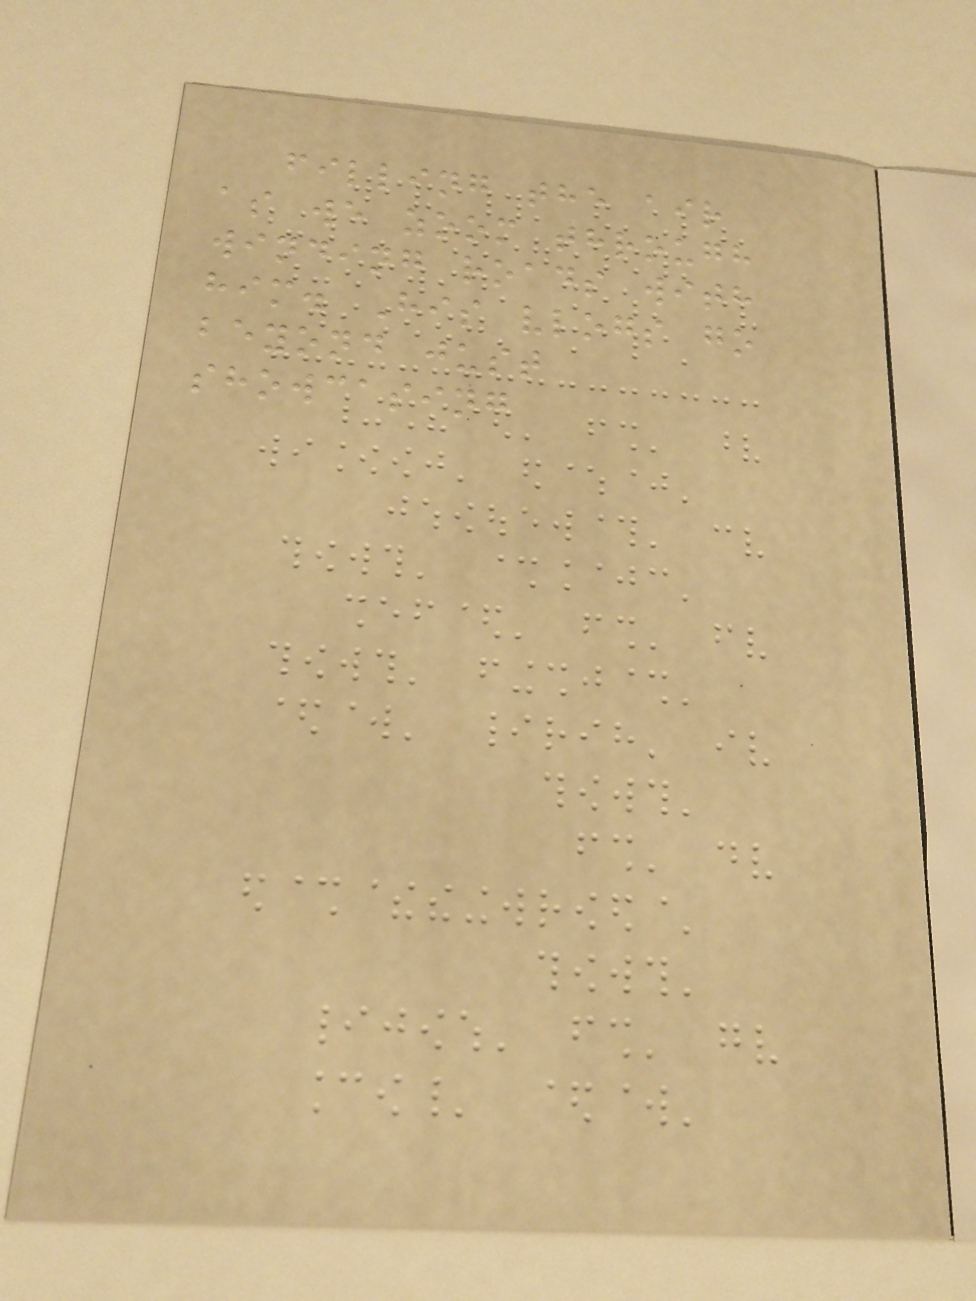filling the air
as we zoom through
winding roads with
him. His vlogs go
beyond just
showcasing
